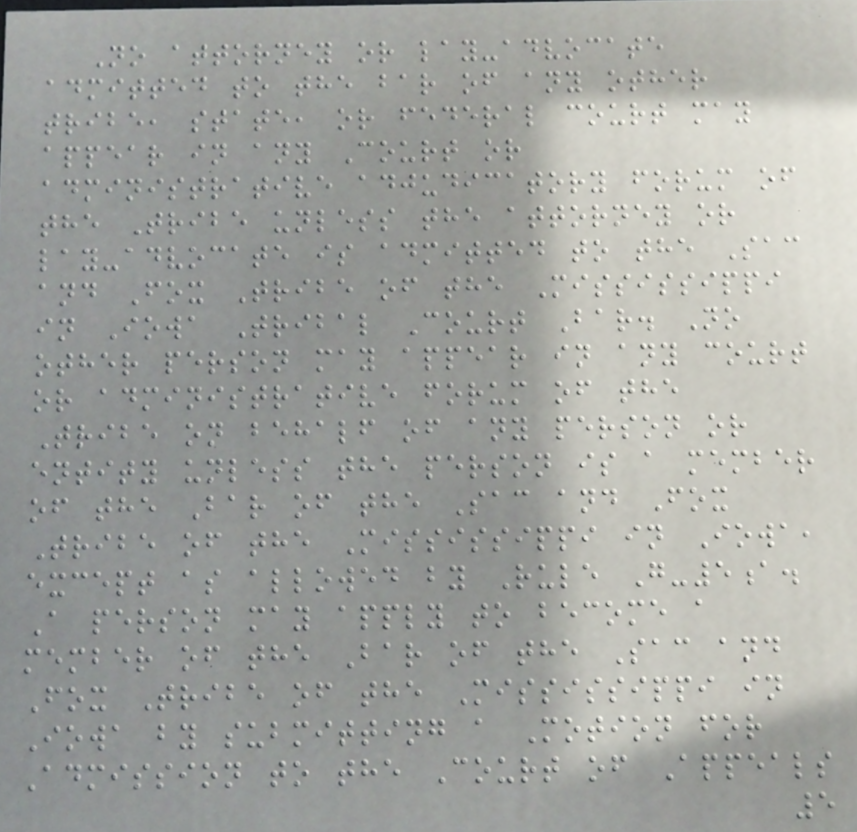No attorney or lay-advocate
admitted to the bar of any other
tribe, state, or federal court may
appear in any Court or
administrative adjudicatory forum of
the Tribe unless the attorney or
lay-advocate is admitted to the Sac
and Fox Tribe of the Mississippi
in Iowa Tribal Court Bar. No
other person may appear in any court
or administrative forum of the
Tribe on behalf of any person or
entity unless the person is a member
of the Bar of the Sac and Fox
Tribe of the Mississippi in Iowa,
except as allowed by Rule G-5a.
A person may apply to become a
member of the Bar of the Sac and
Fox Tribe of the Mississippi in
Iowa by submitting a Motion for
Admission to the Court of Appeals
5
